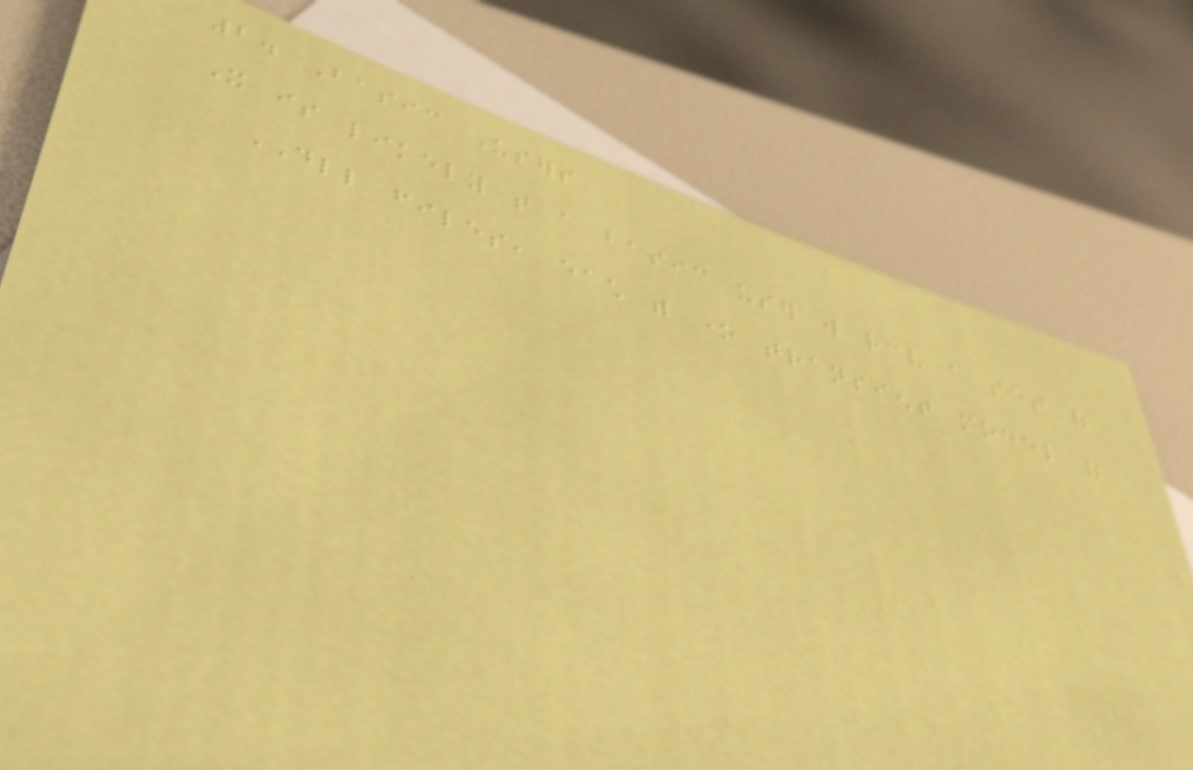2. Basic Users
It is likely that a basic user will receive a set of
DLL files, each with one transient model of
